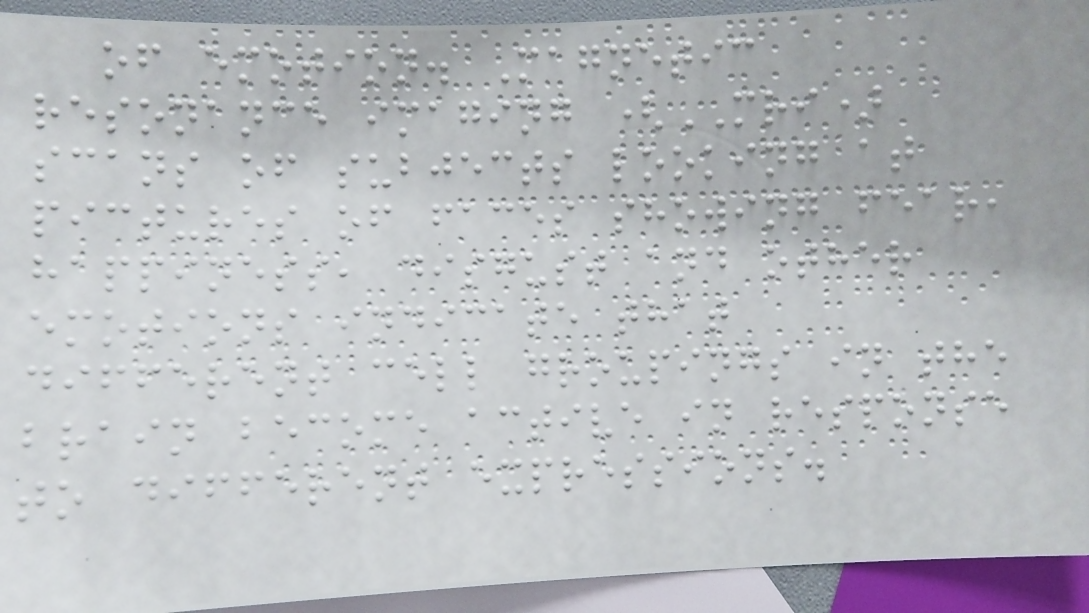of emotion. Magnetic
resonance imaging (MRI)
scans of subjects looking at
pictures of faces showing fear,
happiness, disgust and other
emotions indicate that
different cell groupings in the
brain become active in response
to different expressions.
